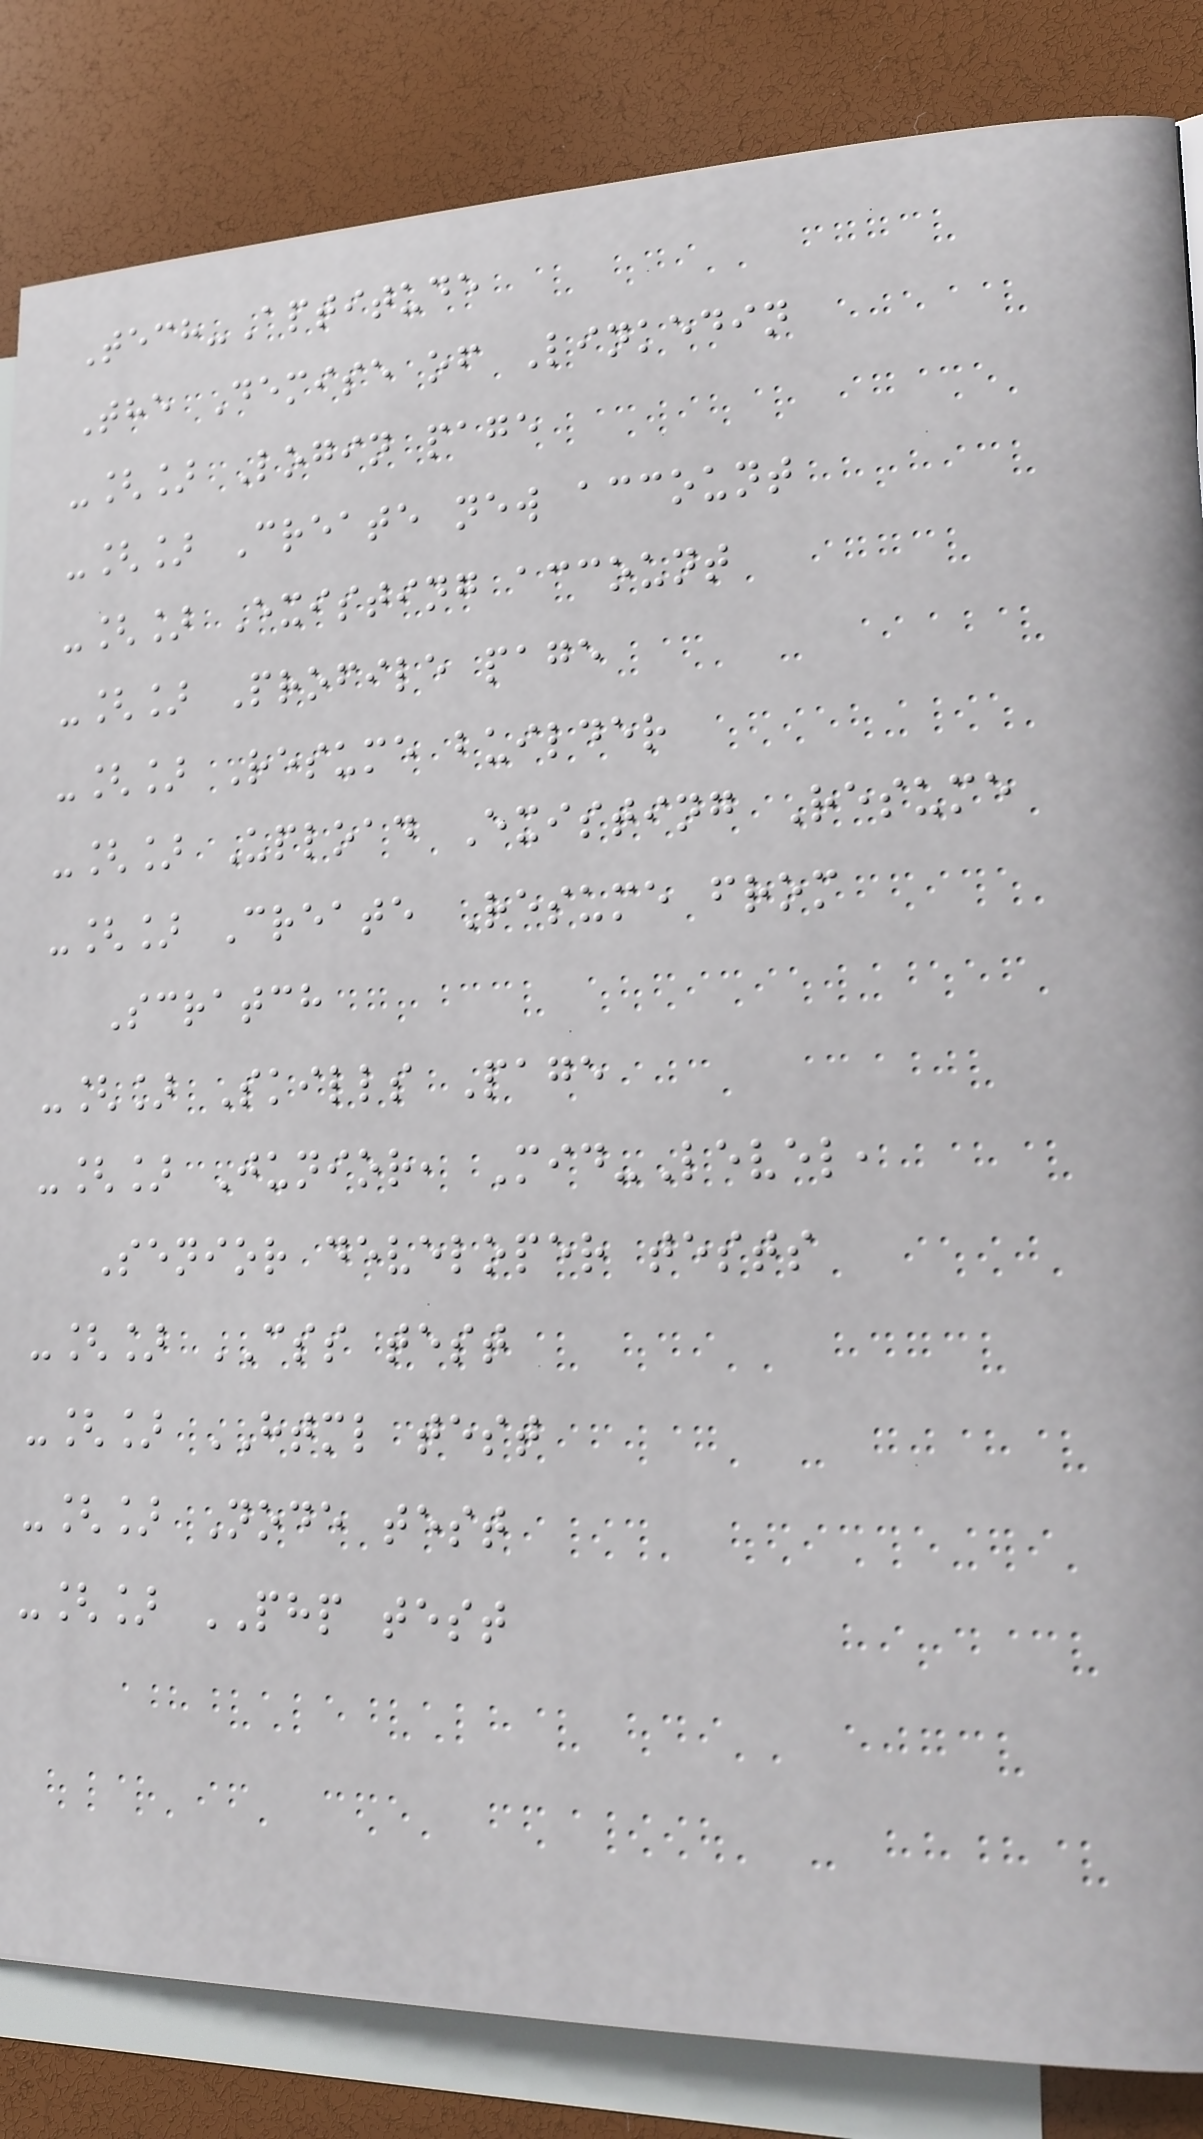Tech-Aptitude
The Demise of Linkedin
-[] Login page
-[] Create new account
-[] Existing account
-[] Profile page
-[] Resume builder
-[] Upload Existing Resume
-[] Create Resume from
Scratch
-[] Skills Page
-[] Junior, Mid-Level,
Senior developer tests
-[] CSS test
-[] HTML test
-[] Node test
-[] PHP test
